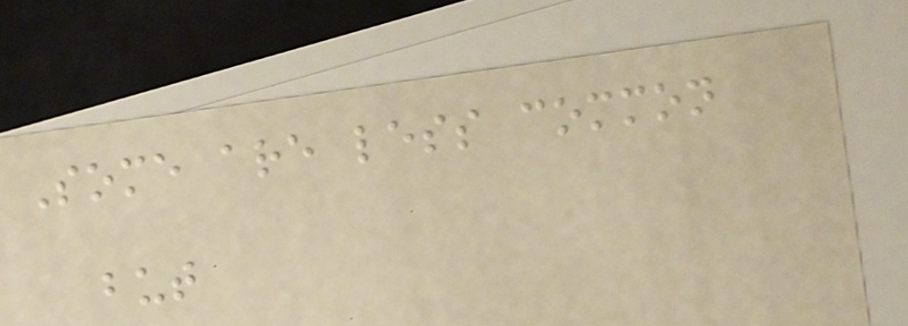Some are less common
but
